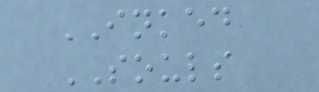INKED
SOULS
